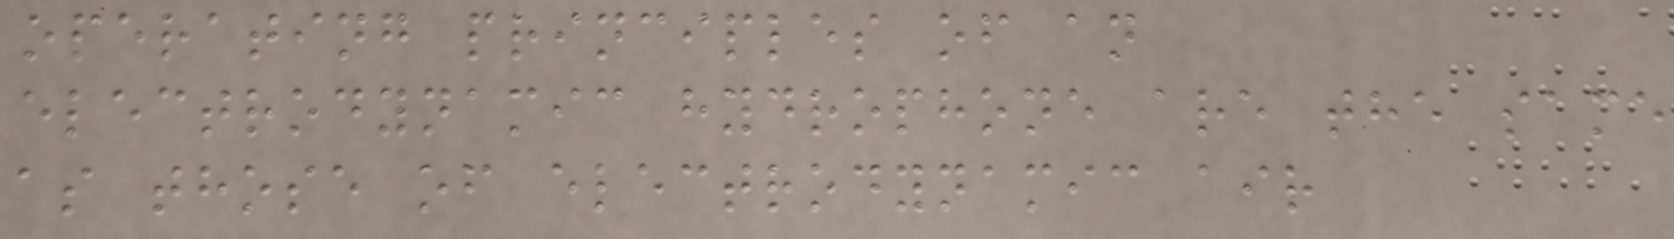operating principles of an
electrodynamic hydrophone are the same
as those of electrodynamic air
